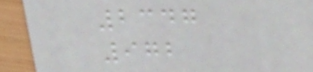2347
972
